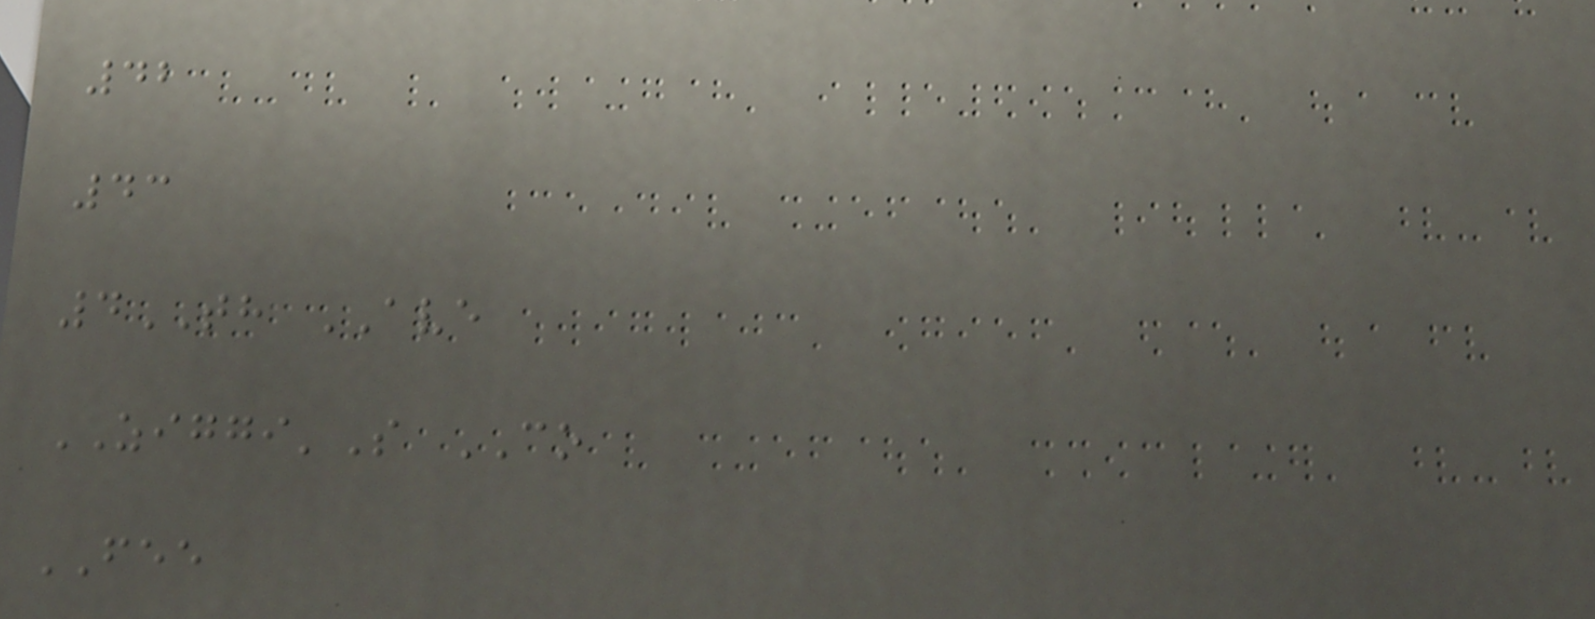42
43
4TH AVE
ZIGGI'S CO
FEE
